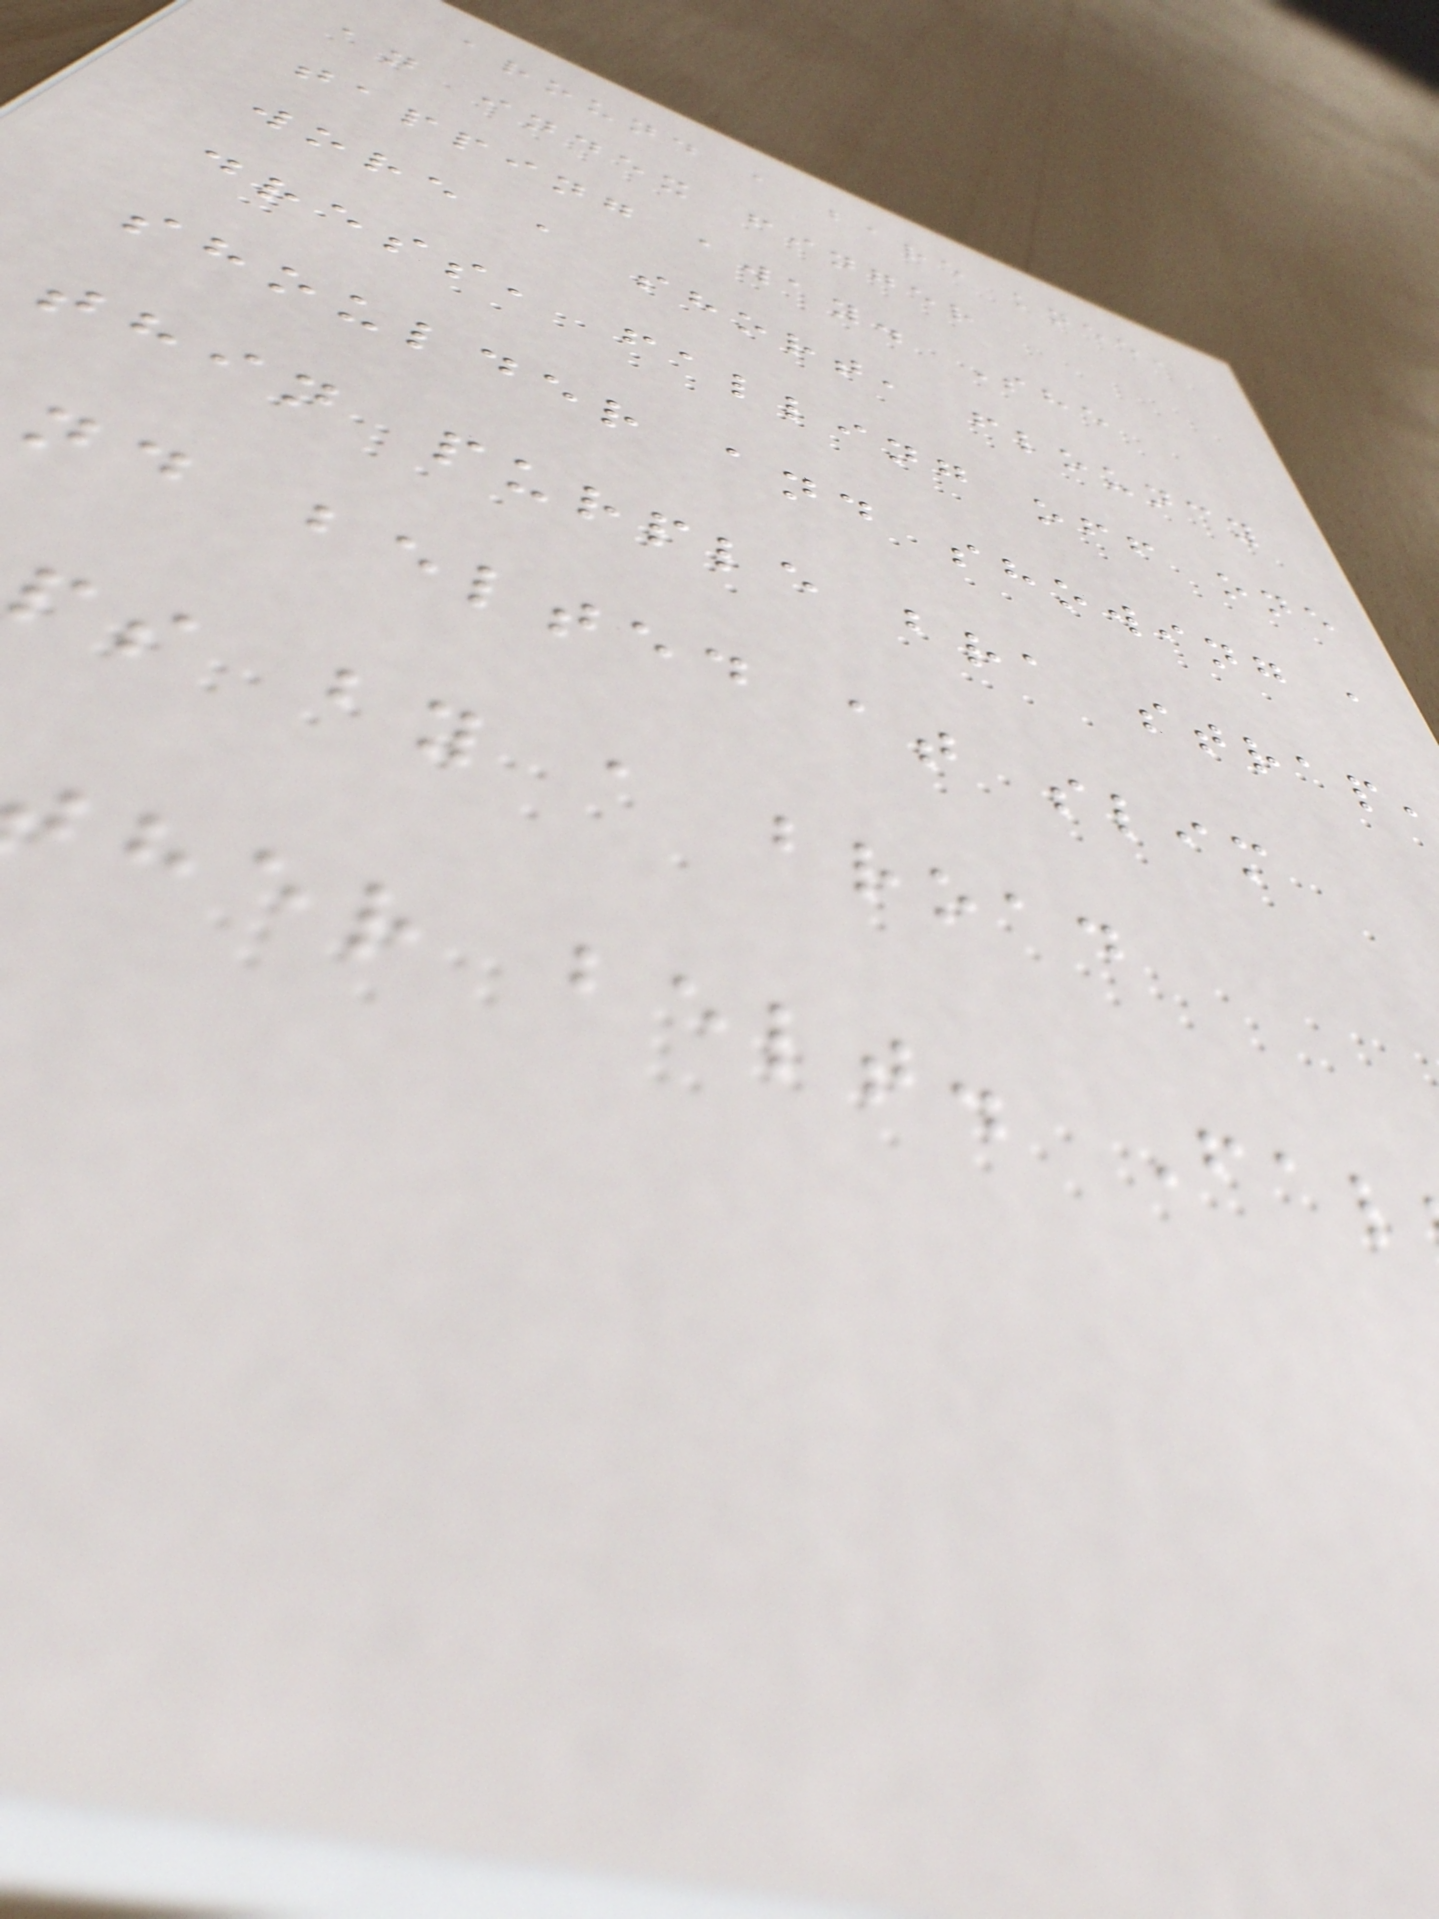around a bare knee,
an index finger
tapping away. She
wore a short, flouncy
dress, falling off one
shoulder and showing a
thin purple bra strap
nd belted at slim
ps by a broad
her belt. Fal
